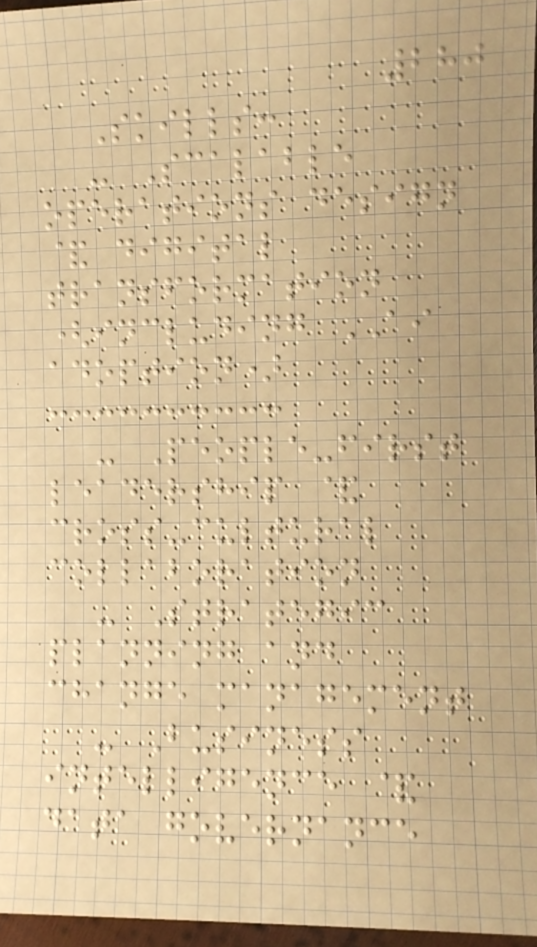280
Skills:
- Scalable
operations design
& digital
transformation
(including AI
adoption)
- People-first
leadership &
cross-cultural
collaboration
- Strategic
planning and
change management
- Business
intelligence &
data governance
